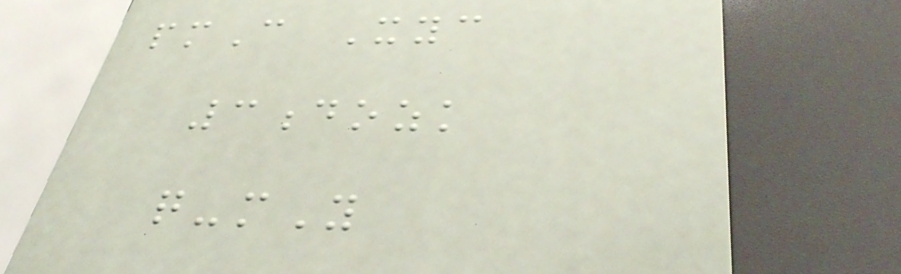pmC Xyc
3dozk
q-mY
